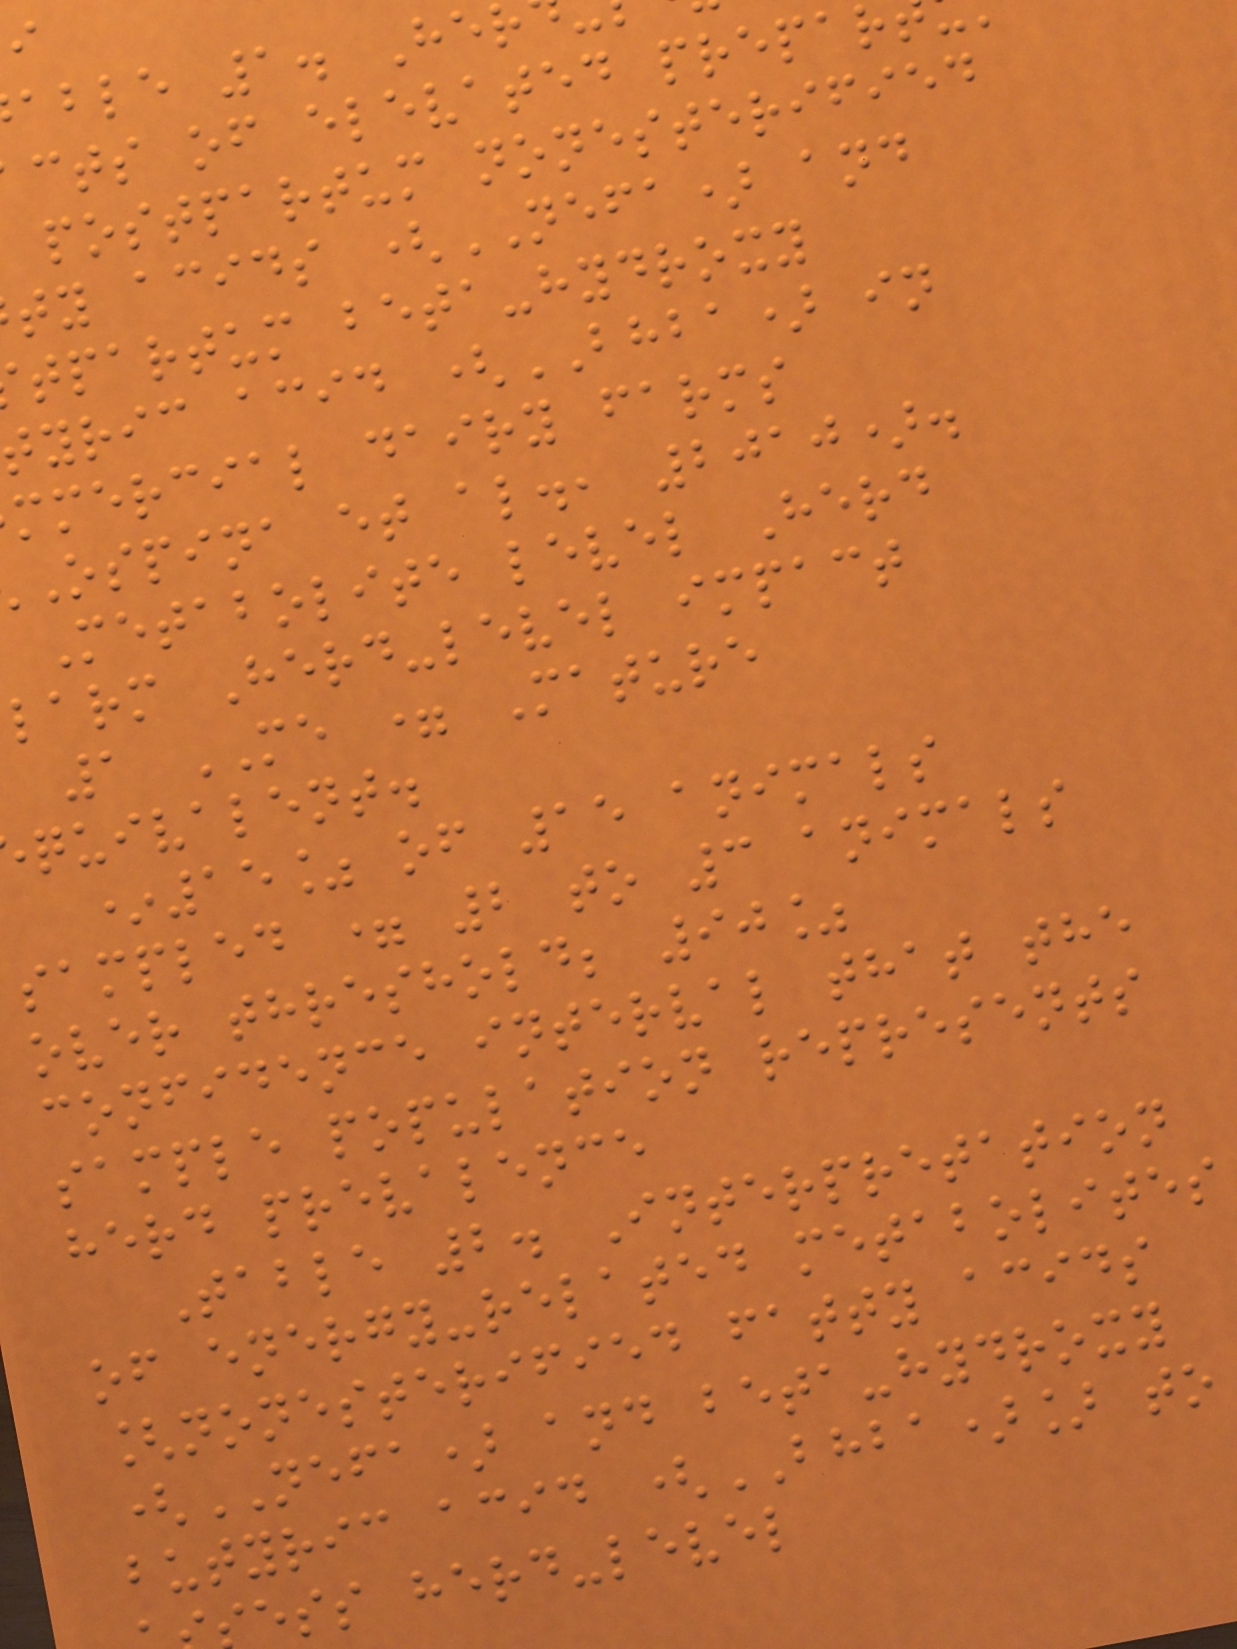able 1. He
cts of elevated prepar
postpartum nonesterified
ty acids (NEFA) and
tpartum beta-hydroxy
yric acid (BHBA) in
mmercial dairy farms
Ospina et al., 2010).
Metabolite level Herd
larm Herd-level impact
1 ME = Mature
quivalent.
*15% of 15 animals
sampled = 2 to 3 animals
over threshold; 90%
confidence interval that the
sample population represents
herd prevalence
Table 2. Interpretation
of energy-related metabolites
[nonesterified fatty acids
(NEFA) and beta-hydroxy
butyric acid (BHBA)] to
ess herd-level
